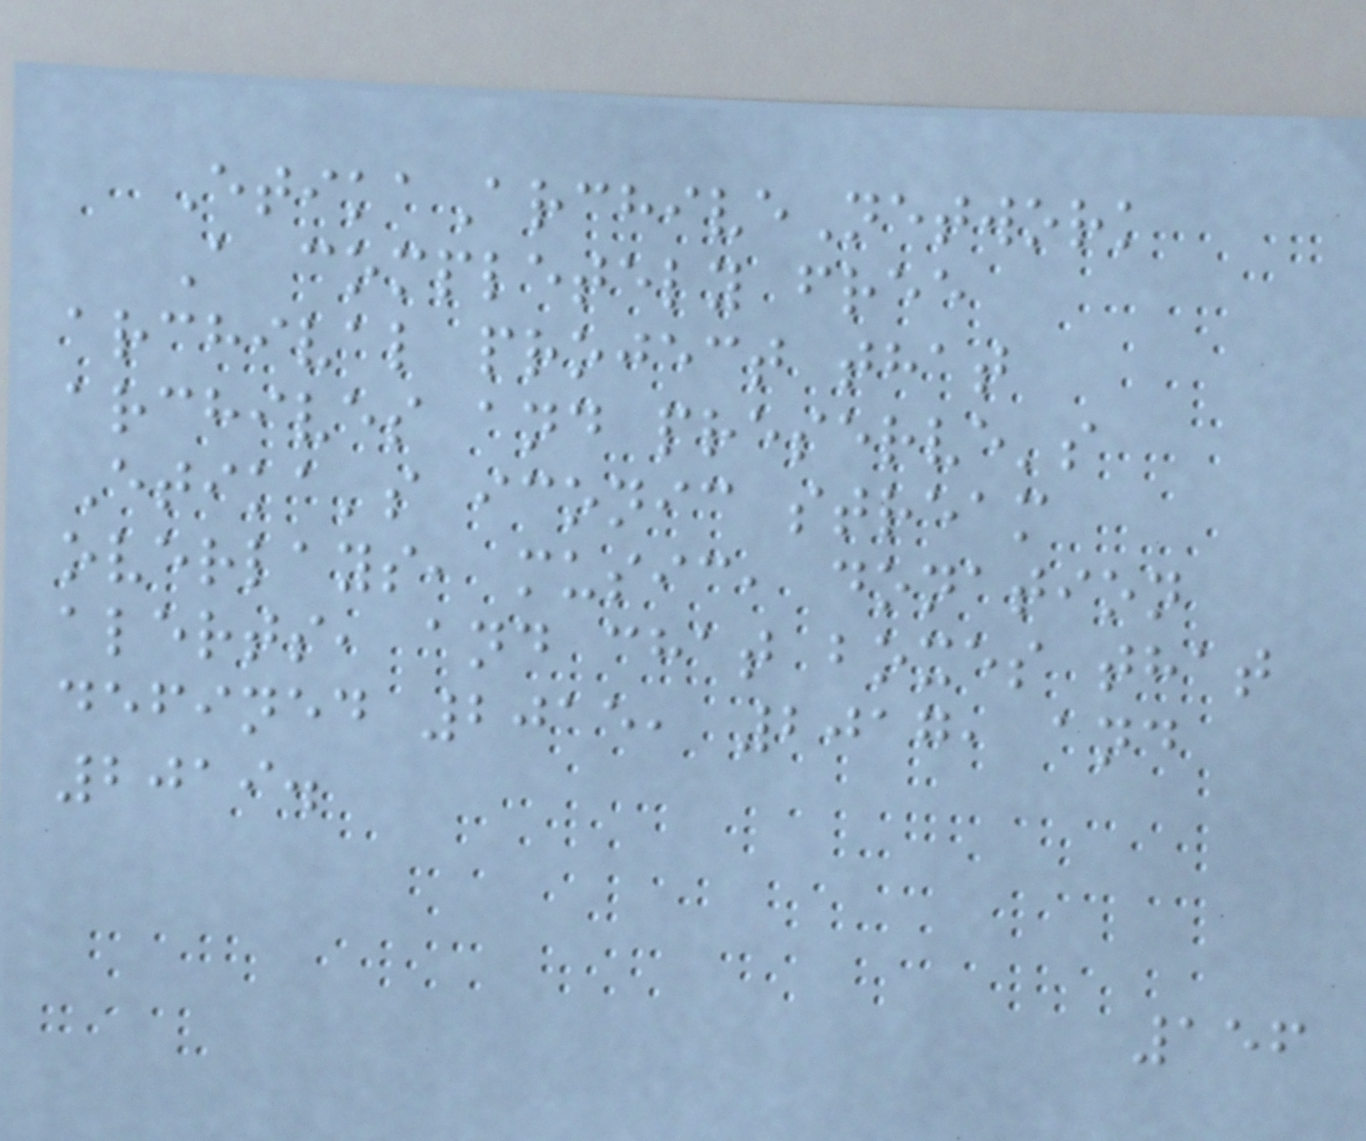EtikaArchiveNetwork
A completely free
archival project that
archives and preserve's
Etika's iconic stream
overlays, music, donation
alerts, and chat boxes that
defined 2015, 2017, and
2019.
156
